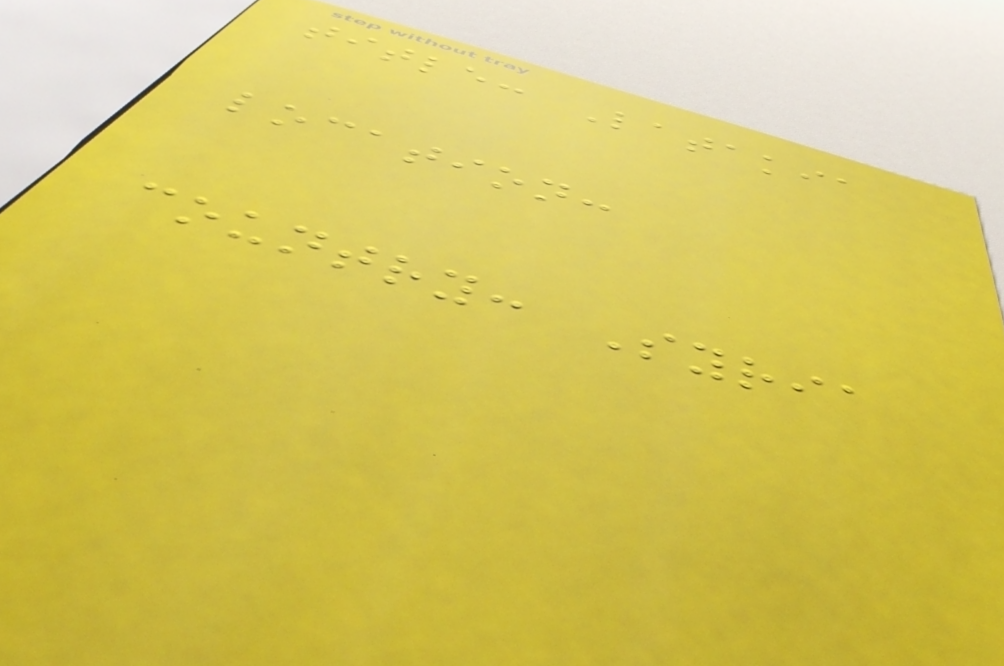title: Latakia
location:
country: Syria
